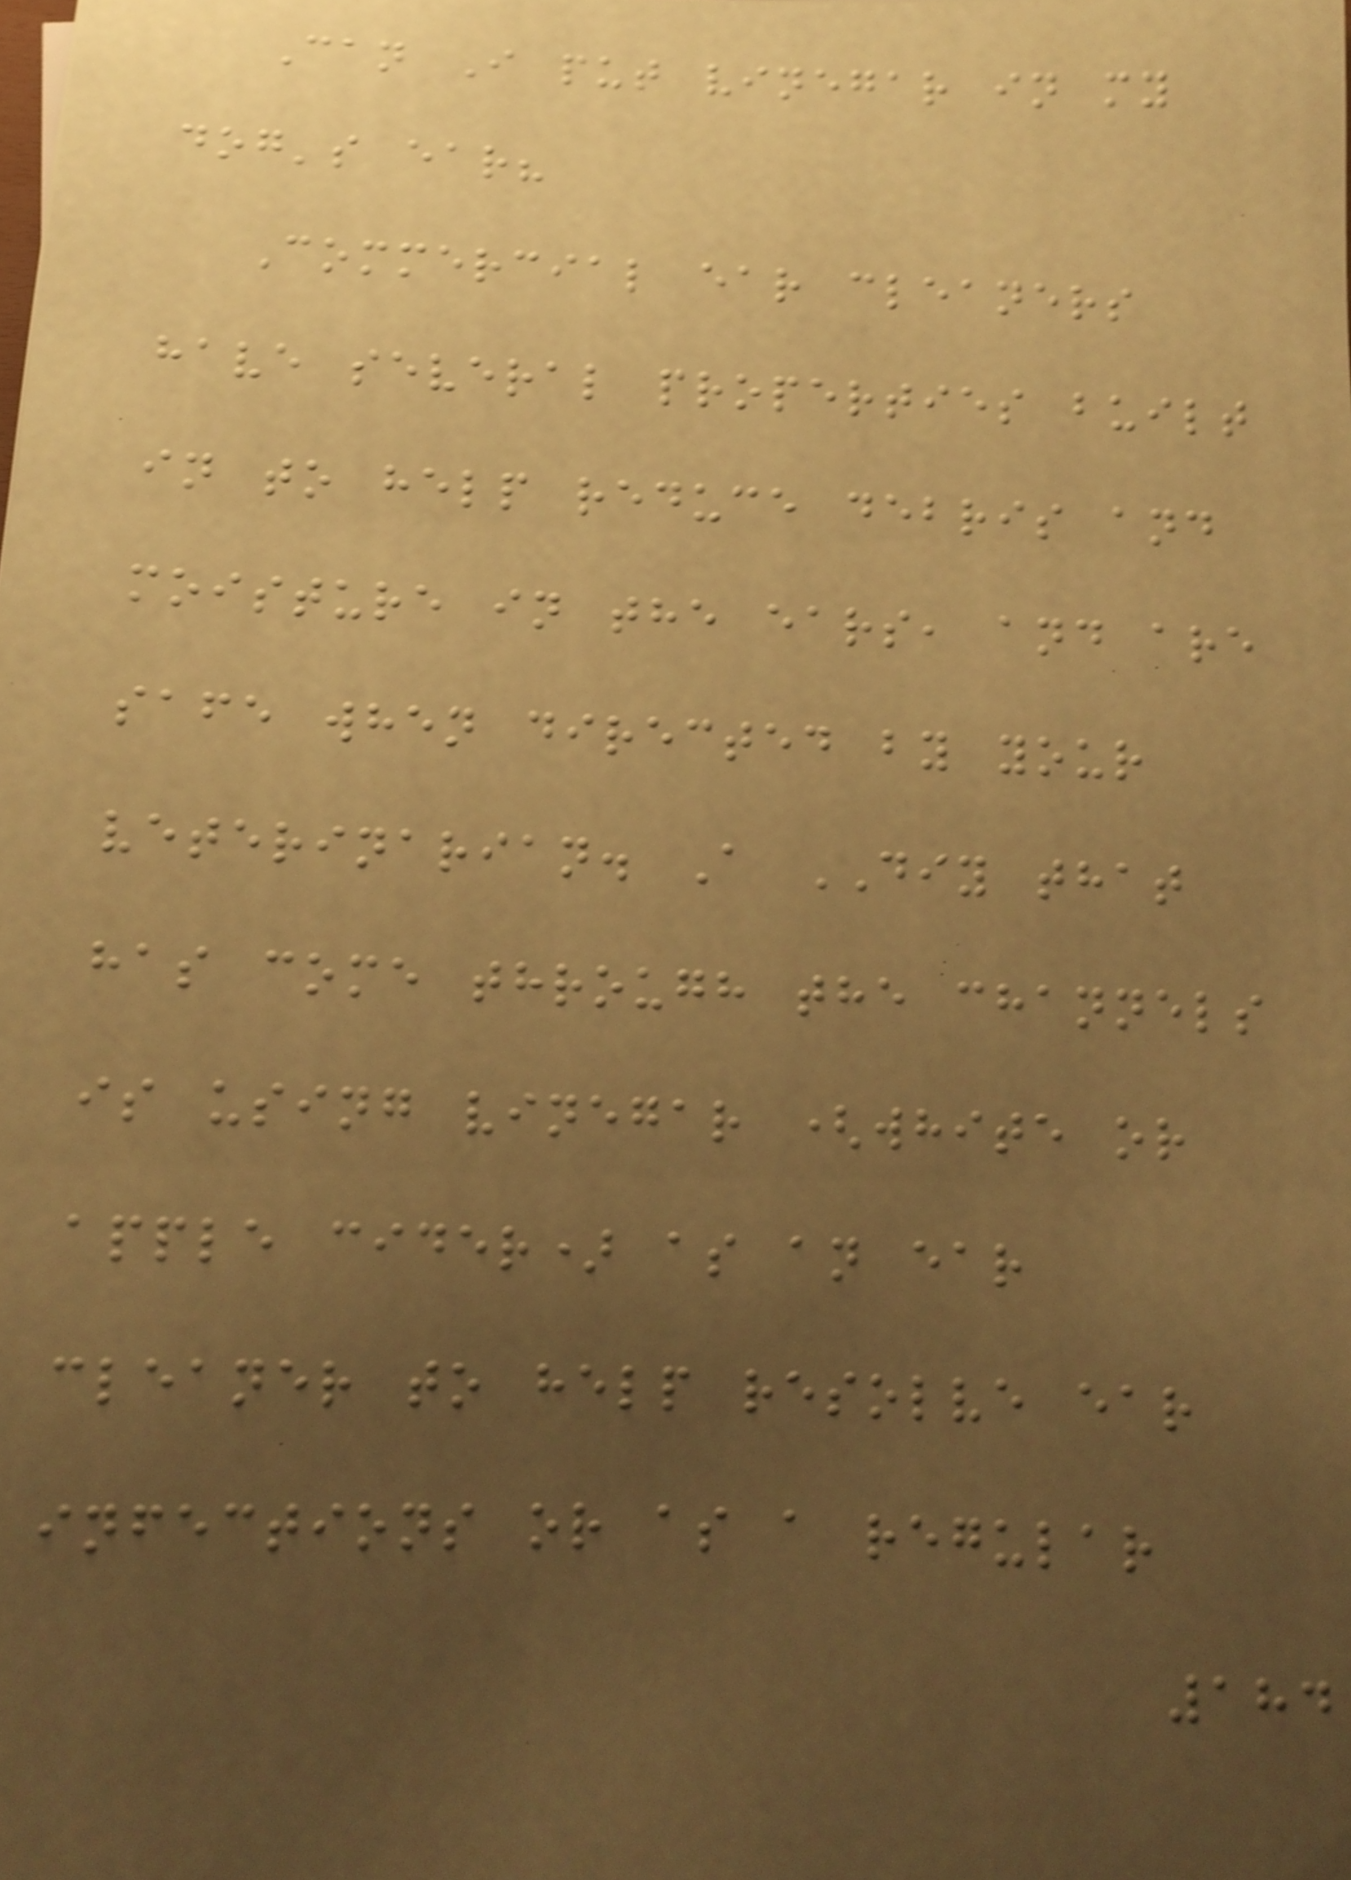Can I put vinegar in my
dog's ear?
Commercial ear cleaners
have several properties built
in to help reduce debris and
moisture in the ears, and are
safe when directed by your
veterinarian. A DIY that
has come through the channels
is using vinegar (white or
apple cider) as an ear
cleaner to help resolve ear
infections or as a regular
184
